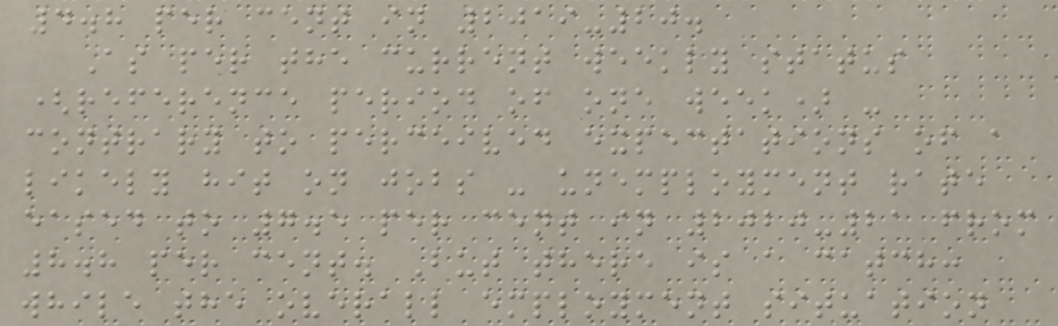4.8 per cent in 2019-20.
As per the current weekly status
(reference period of one week) -
contrary to perceived expectations of a
likely hit on jobs - unemployment rate
eased to 7.5 per cent in 2020-21 from
8.8 per cent. But there is a catch:
while the overall employment situation
